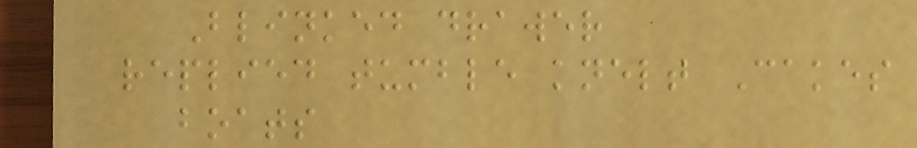Blinked drawer
replied tumble knelt Cakes
boats
